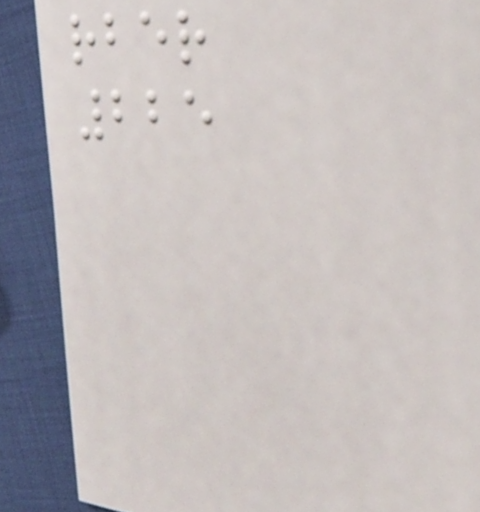rber
225
